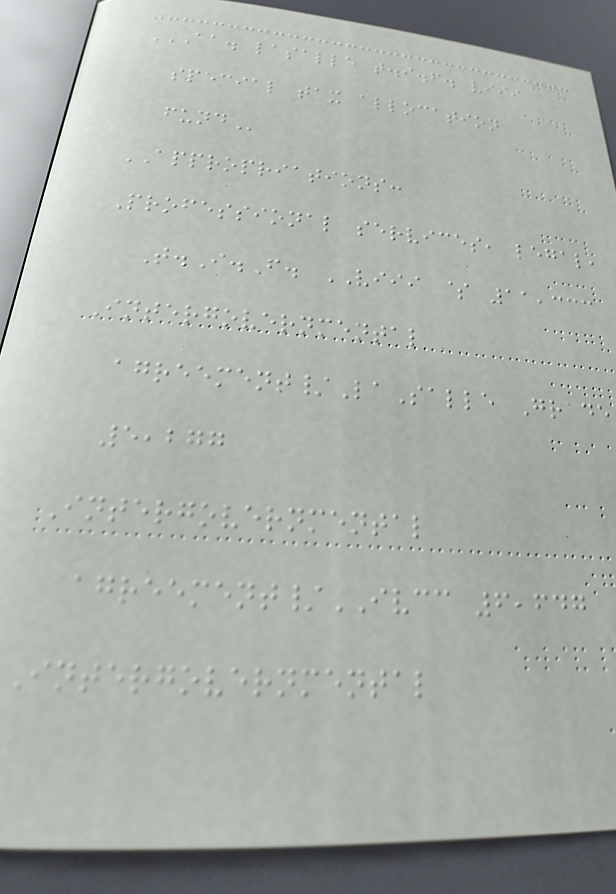AA. LASALLE T.I.F. VIII
SPECIAL TAX ALLOCATION
FUND
APPROPRIATIONS:
Professional services, legal,
T.I.F. VIII $ 11,333
Intergovernmental
agreement/LaSalle Grade
5,277
Intergovernmental
agreement/IVCC 6,647
Intergovernmental
